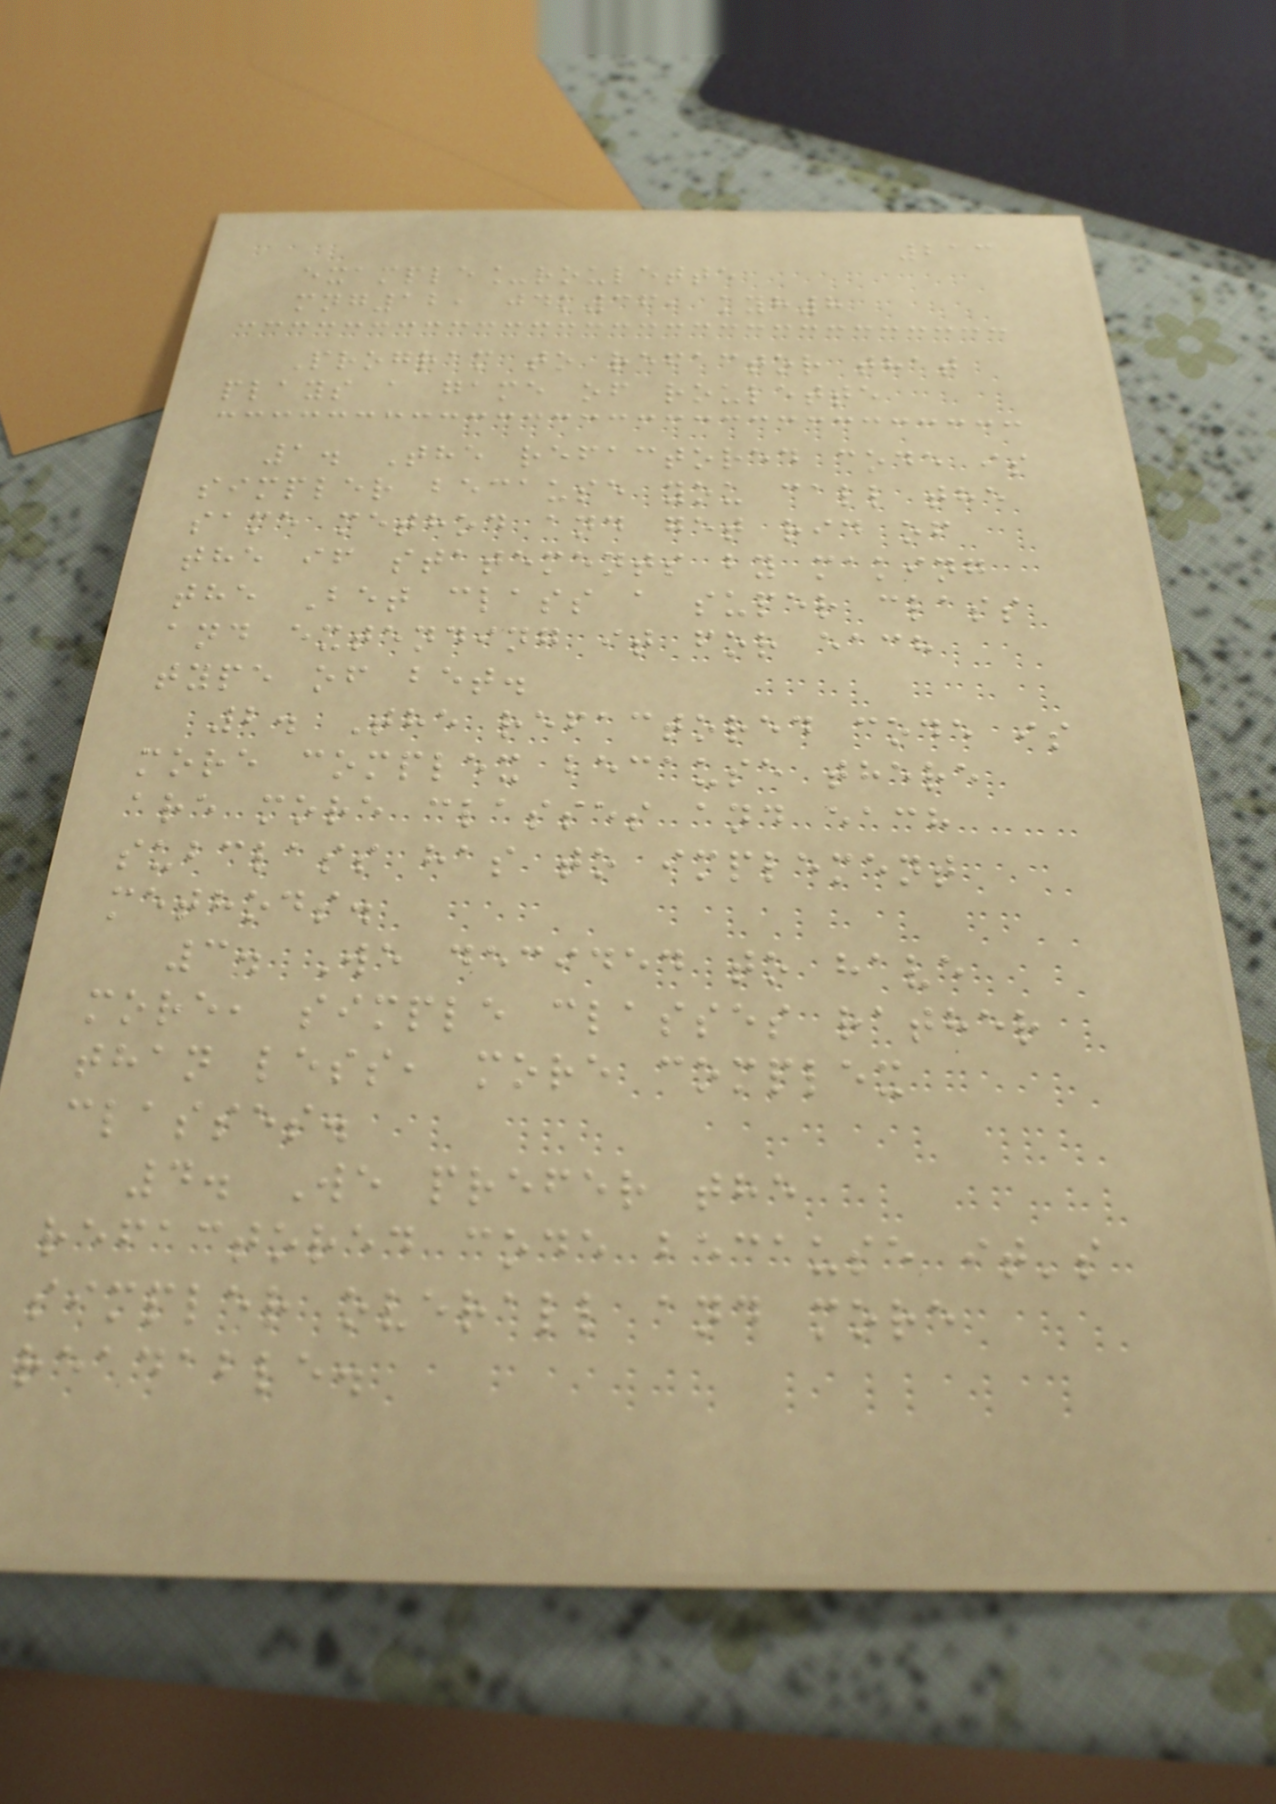213
example_roulette
mng12, jdk36, kyh8
Program to refactor that
plays a game of roulette
1. The refactored code is
simpler because you call the
same method and get rid of
the if statements by making
the Bet class a super class
and extending it for each
type of bet.
2. The refactored code is
more complex because there
are more classes and each
subclass has to implement
methods.
3. We decided to have
more, simple classes rather
than less, more complex
classes.
4. We prefer the
refactored code because it's
simpler overall and more
readable.
